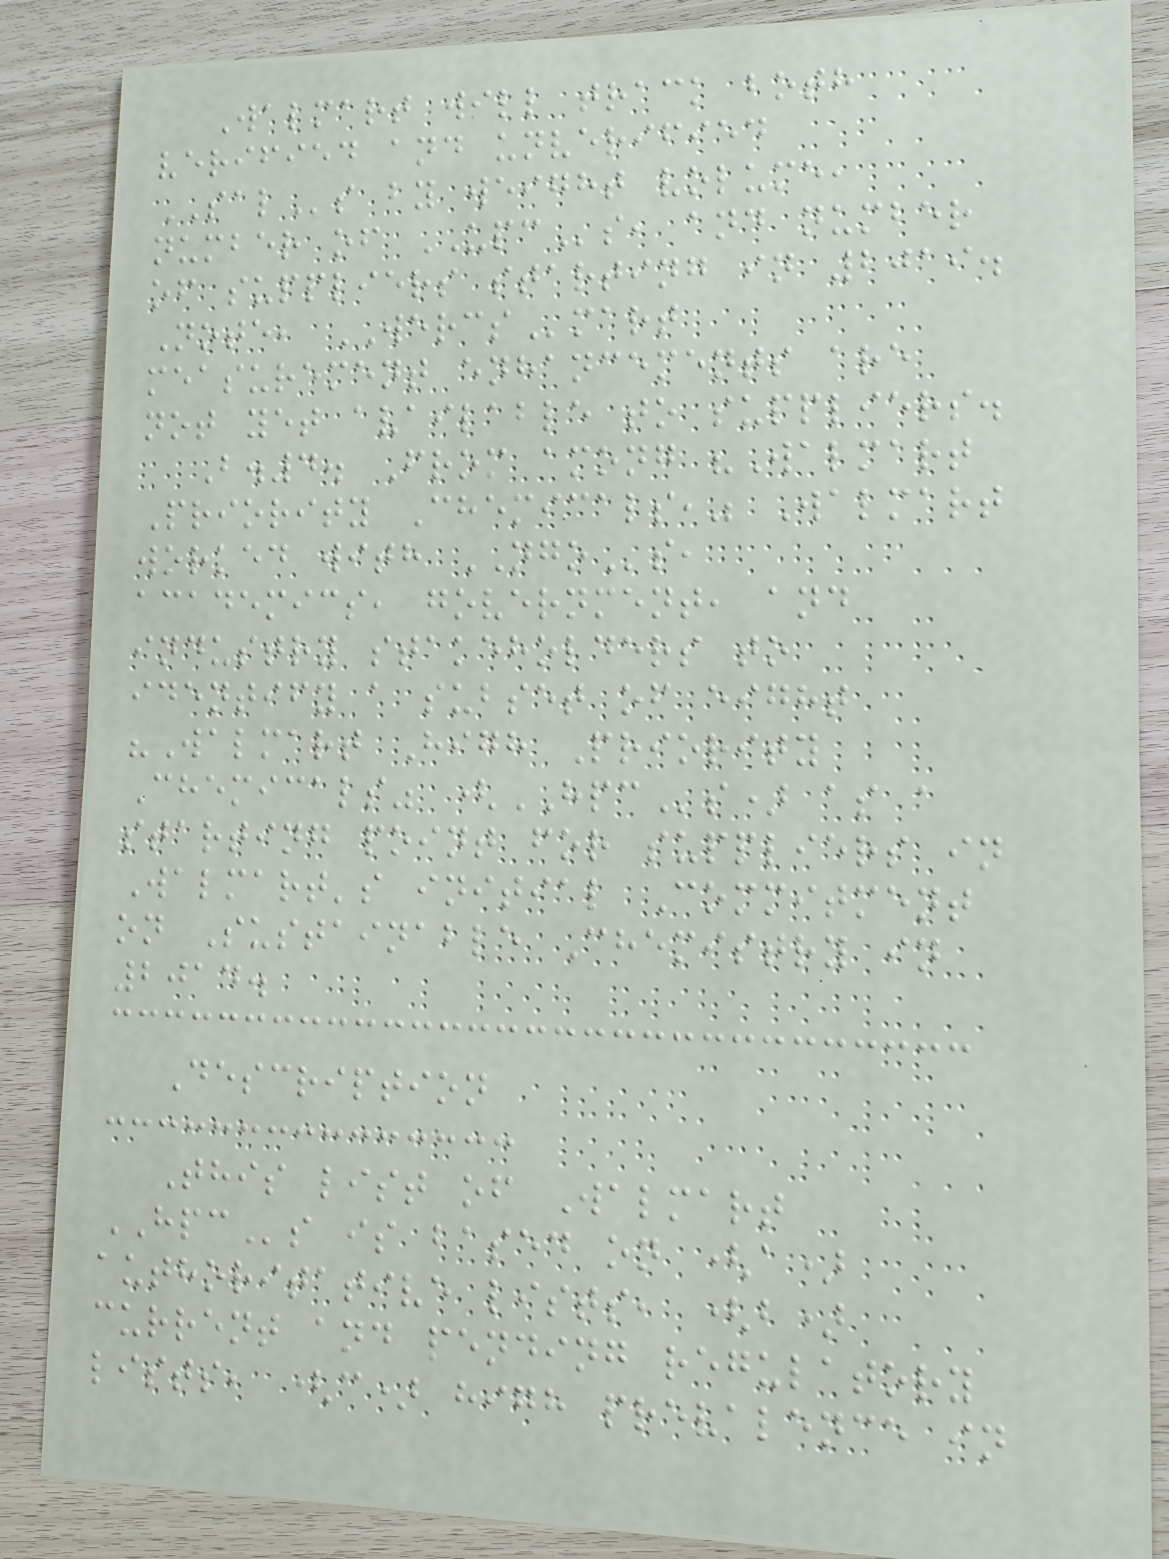Walmart will track both
verified and unverified
SALs by weight volume,
number of UPCs, and number
of suppliers starting in 2019.
Note, WERCSmart
measurement enhancements are
not yet available to suppliers.
B.4. From among "Walmart
Priority Chemicals," Walmart
worked with NGOs,
academics, government, and
industry stakeholders to
identify a subset of eight
"Walmart High Priority
Chemicals" (HPCs) as a
starting point for suppliers in
Walmart's initial Commitment
on Sustainable Chemistry in
2014.
Description
This list of Walmart
HPCs is based on (a)
authoritative lists, (b)
current and pending regulatory
lists, (c) high prevalence in
